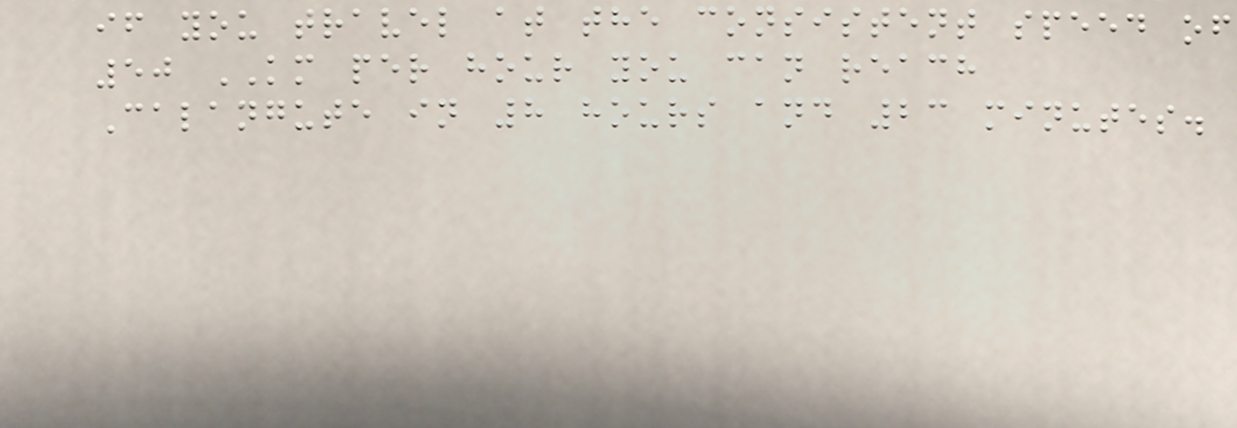if you travel at the consistent speed of
50 KM per hour you can reach
Calangute in 8 hours and 23 minutes.
